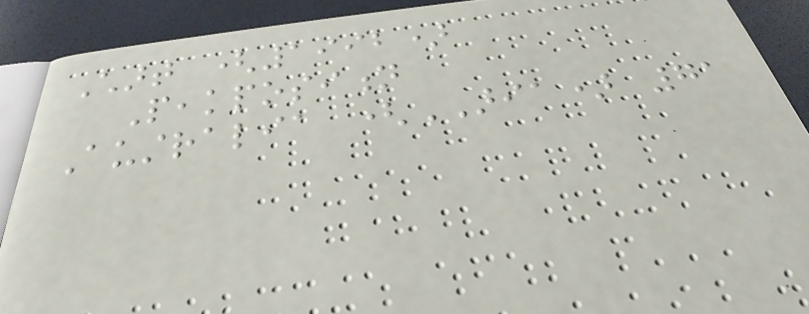Chart (1992)
Peakposition
Australia (ARIA) 71
